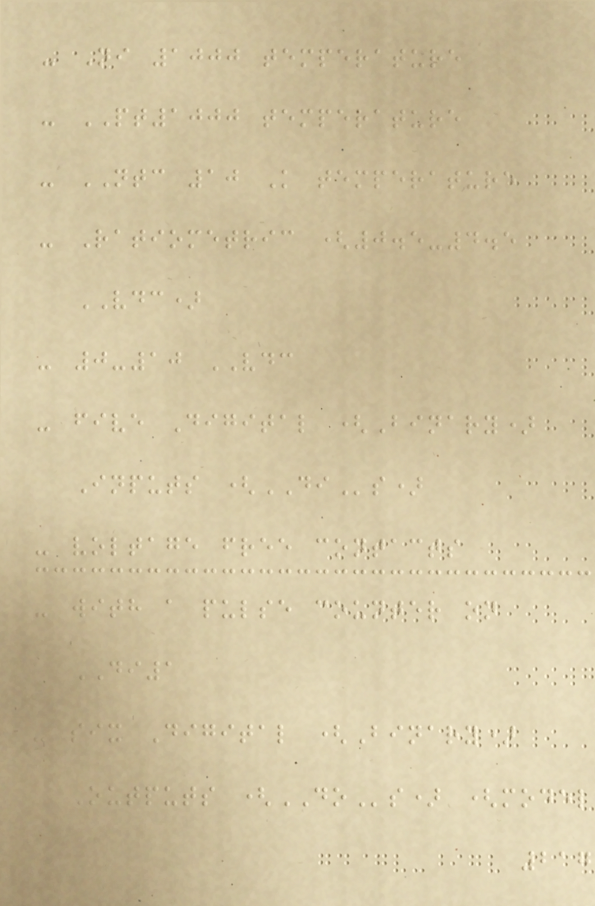- Ni 1000 temperature
- PT1000 temperature
- NTC 10 K temperature
- Ratiometric (0.5-4.5
VDC)
- 0-10 VDC
- five Digital (Binary)
Inputs (DIs)
- voltage free contacts
- with a pulse counter on
DI1
- six Digital (Binary)
Outputs (DOs) (model
217
